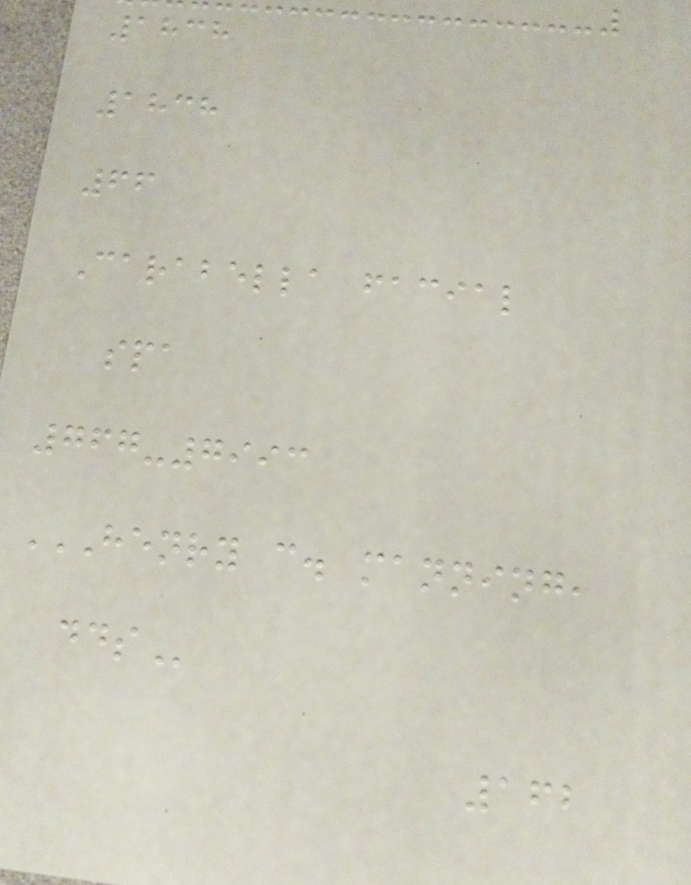1838
1838
66
Carabella facial
spa
767-7993
HENRY C. MANNING,
DDS
162
